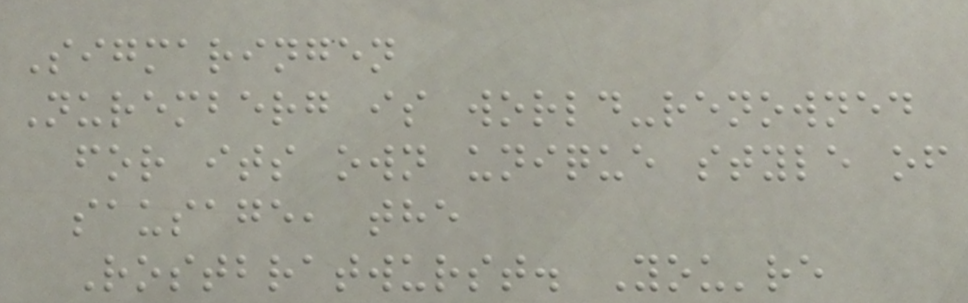Sigmaringen
Nuremberg is world-renowned
for its own unique style of
sausage, the
Rostbratwurst. You're
